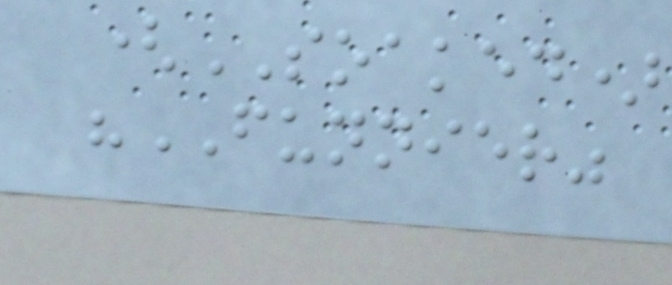(SOAKED)
"FUNNIER"
